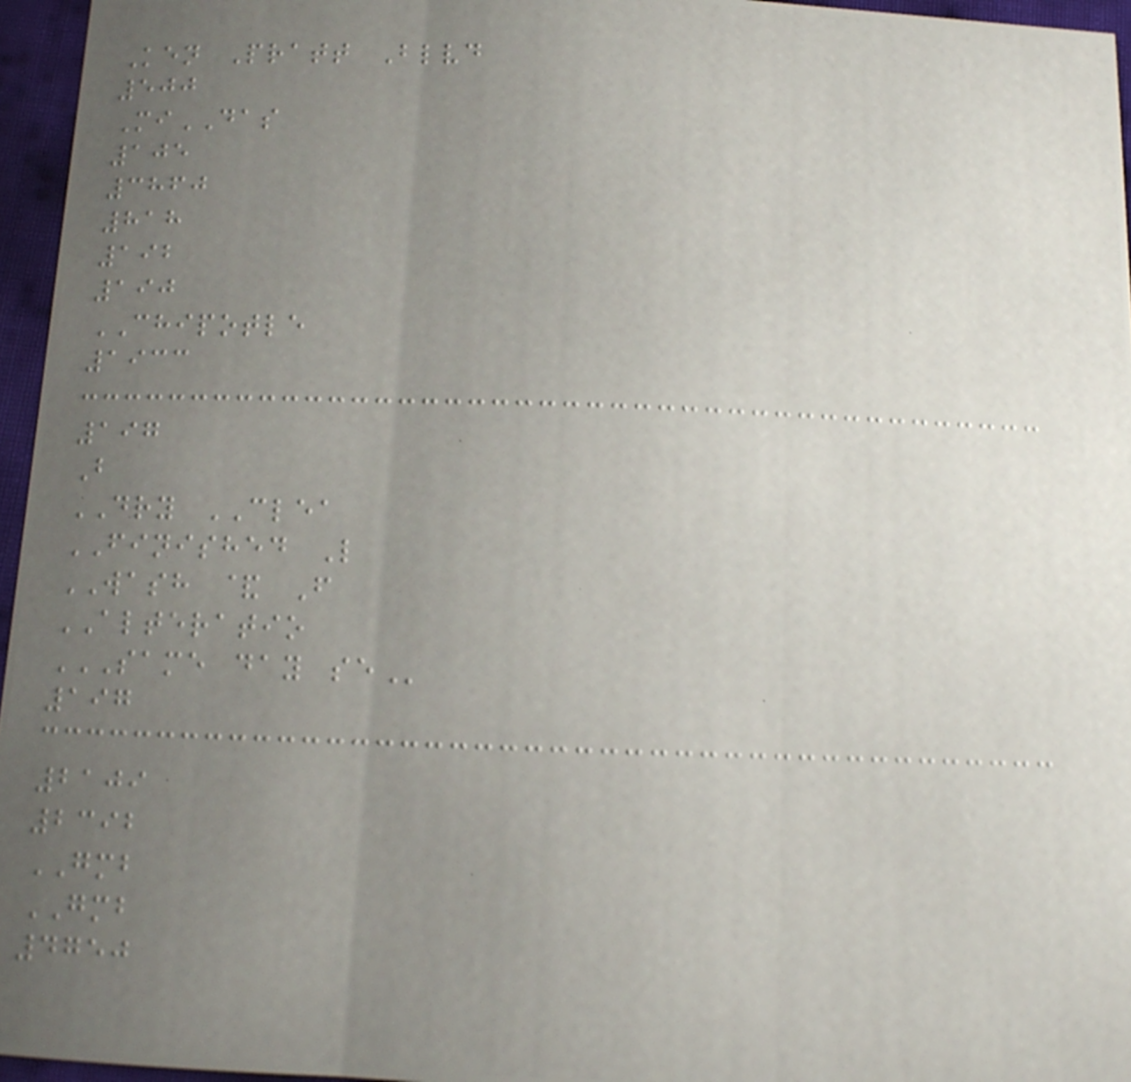Ken Pratt Blvd
500
MiDAS
105
3860
818
192
190
CHIPOTLE
1933
197
B
DRY CLEA
FINISHED L
WASH & F
ALTERATIO
SAME DAY SE
197
2109
2392
GMB
GMB
4750
